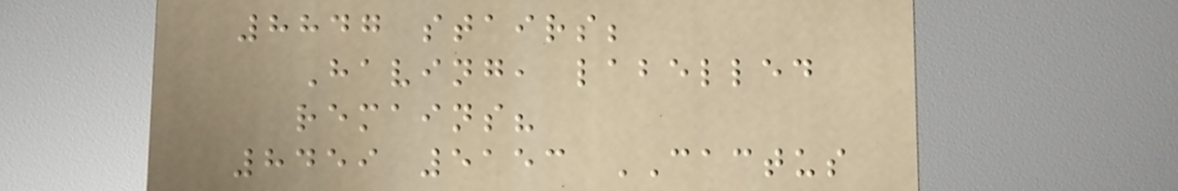8847 stairs;
Having, labelled
remains?
8459 5153 CACTUS
